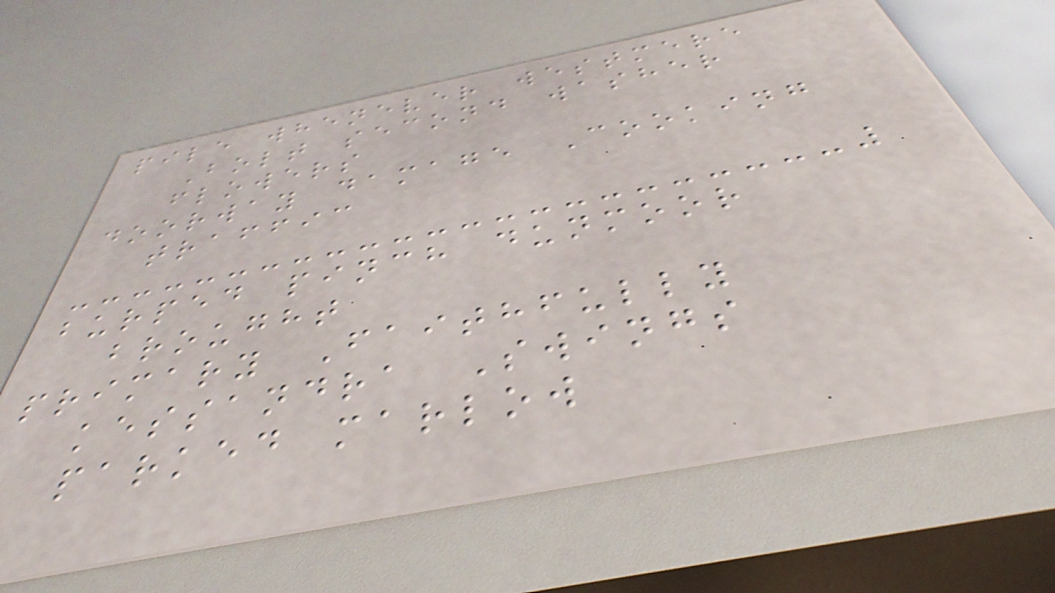pile whenever westmere
Bolt second washer
flowers
doorway damage Cooking
traffic
burped pinch dunmoor
brought
primary Faithfully
kessandra Swings
parked marlow
